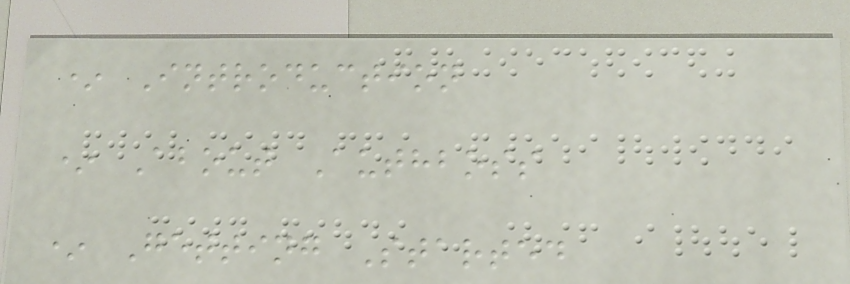* Introduction
* About Authboss
* Getting Started
